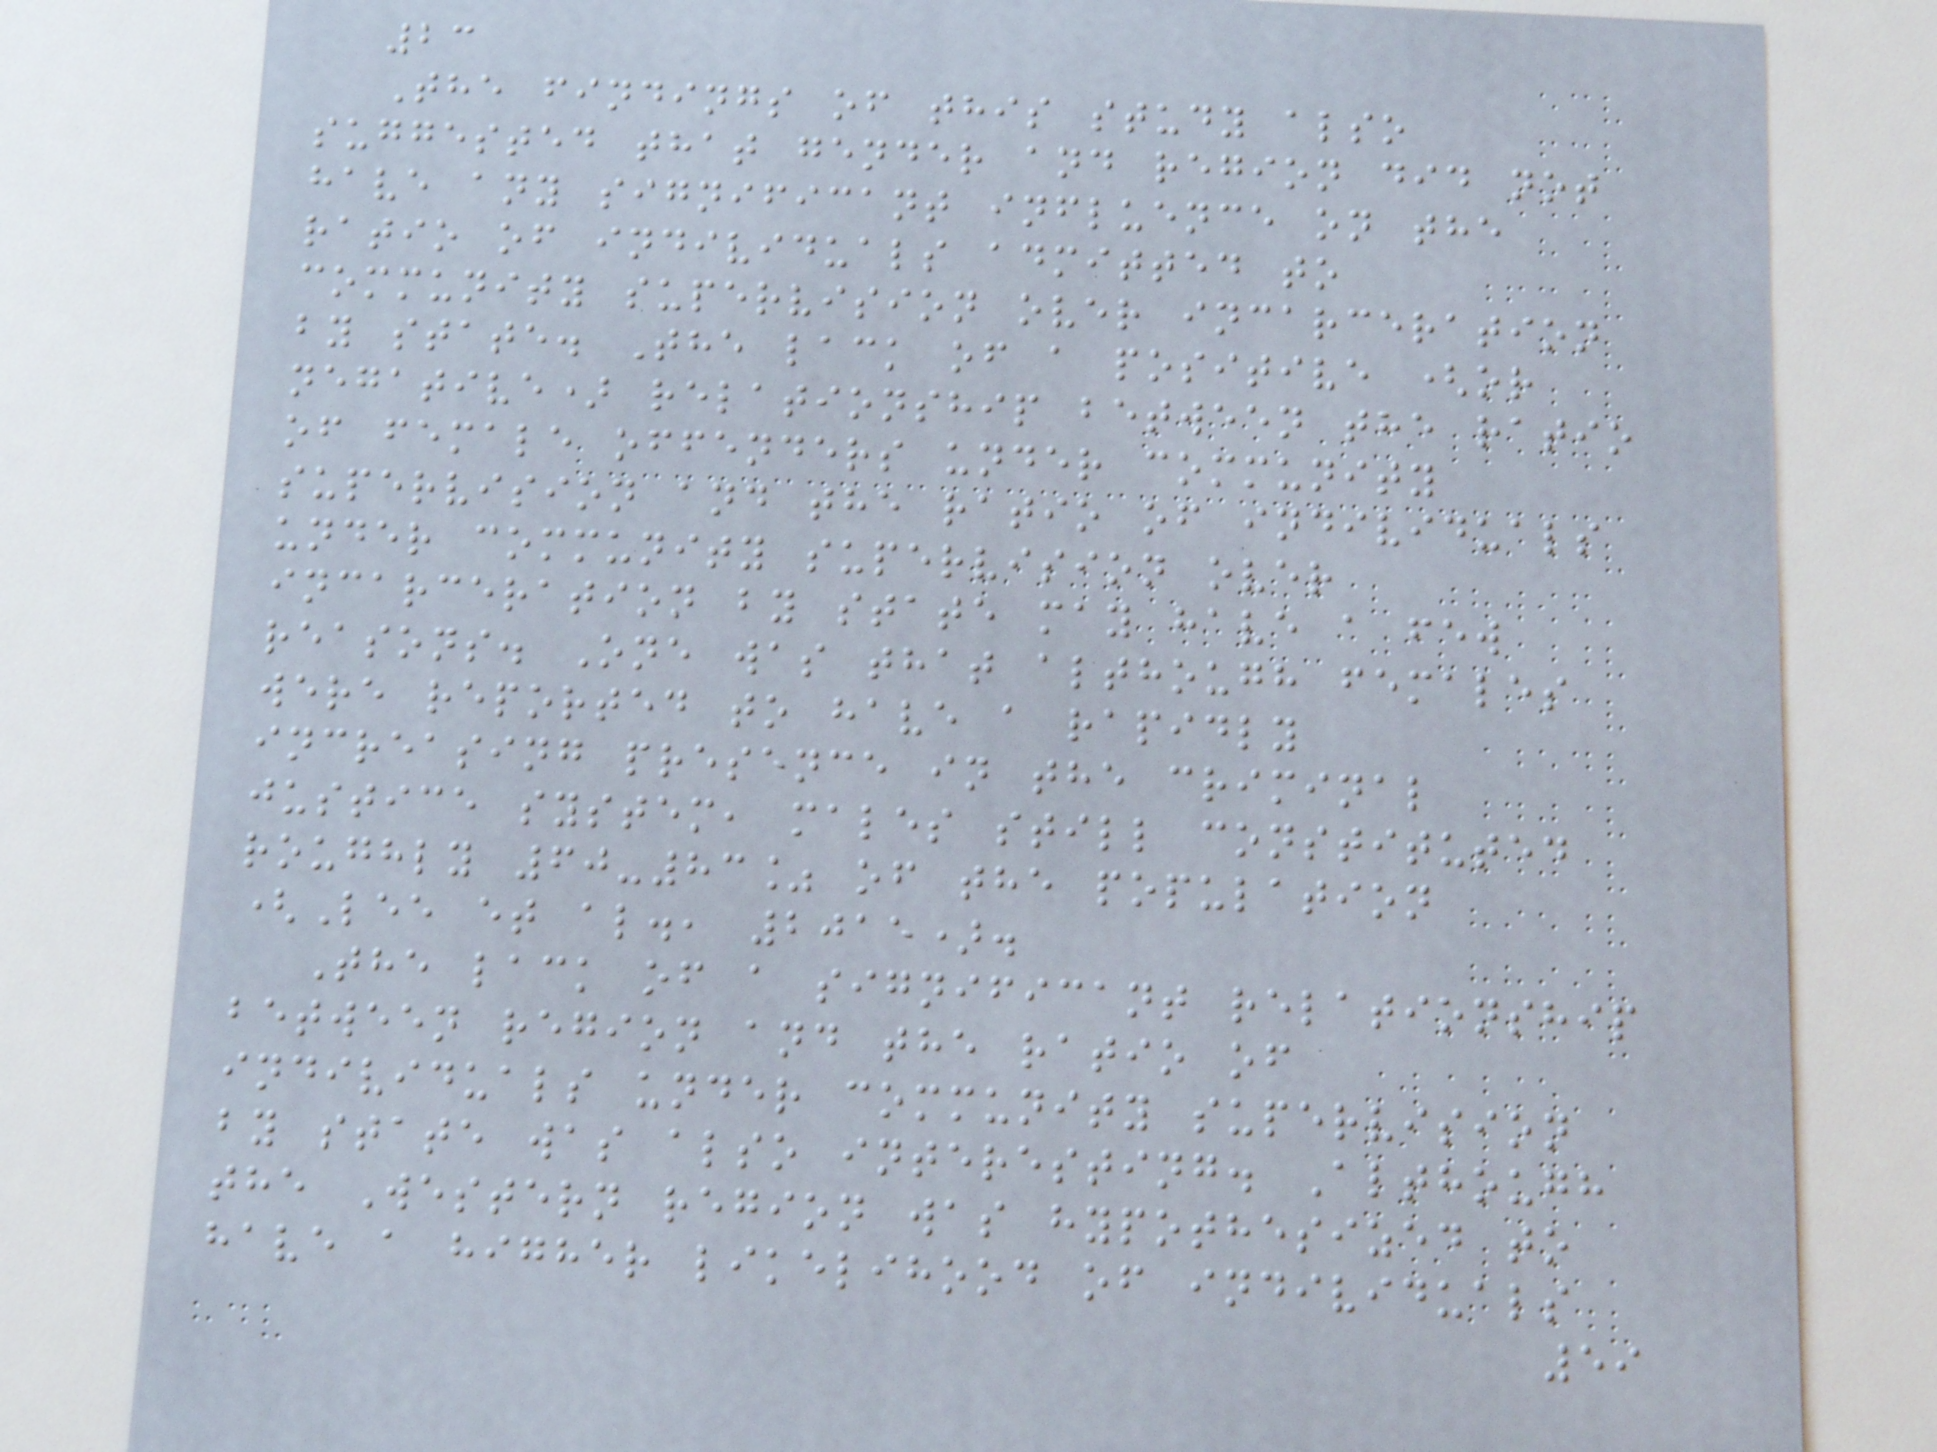23
The findings of this study also
suggested that gender and region did not
have any significant influence on the
ratio of individuals admitted to
community supervision over incarceration
by state. The lack of a positive (or
negative) relationship between the ratio
of female offenders under community
supervision and the ratio of individuals
under community supervision over
incarceration by state may have a few
reasons. One was that although females
were reported to have a rapidly
increasing presence in the criminal
justice system, males still constituted
roughly 60-83% of the population
(Lee et al., 2015).
The lack of a significant relationship
between region and the ratio of
individuals under community supervision
by state was also interesting. Although
the Western region was hypothesized to
have a higher likelihood of individuals
59
